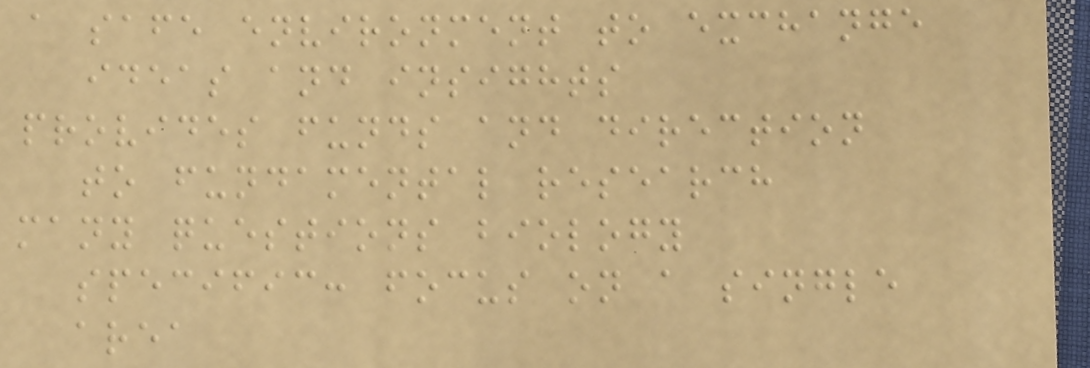a safe environment to exchange
ideas and insights
provides funds and direction
to fundamental research
many questions biology
specific: focus on a single
area
